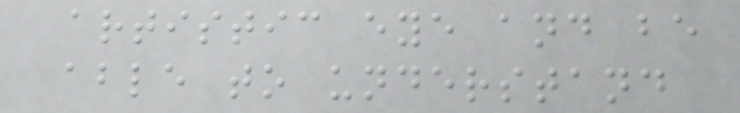artistic eye and be
able to understand
